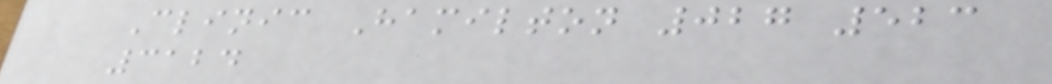Clinic Hamilton 027 523
3124
